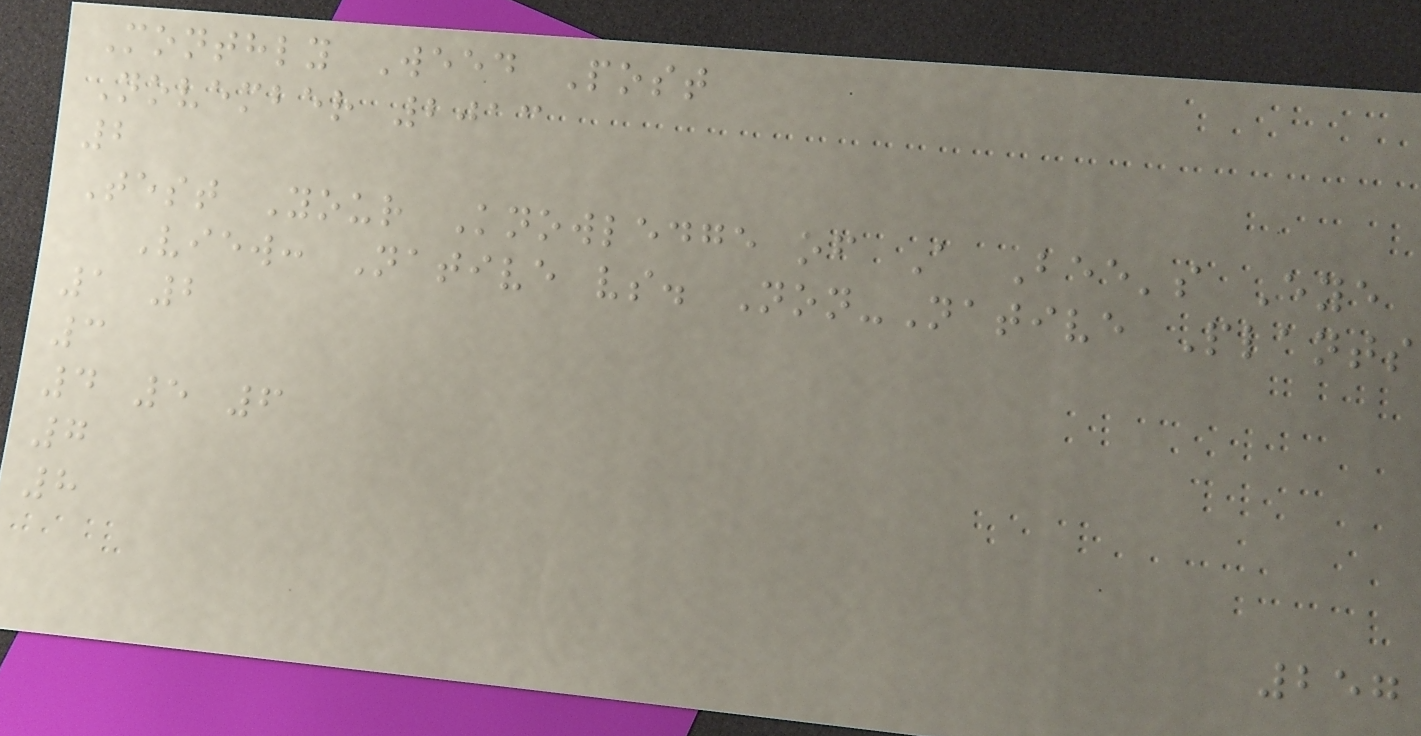Monthly Weed Post
November 2013
2
Test Your Knowledge of A Bee's Eye
View: Native vs. Non-Native Plants
1 2
3
4 5 6
7
8
257
